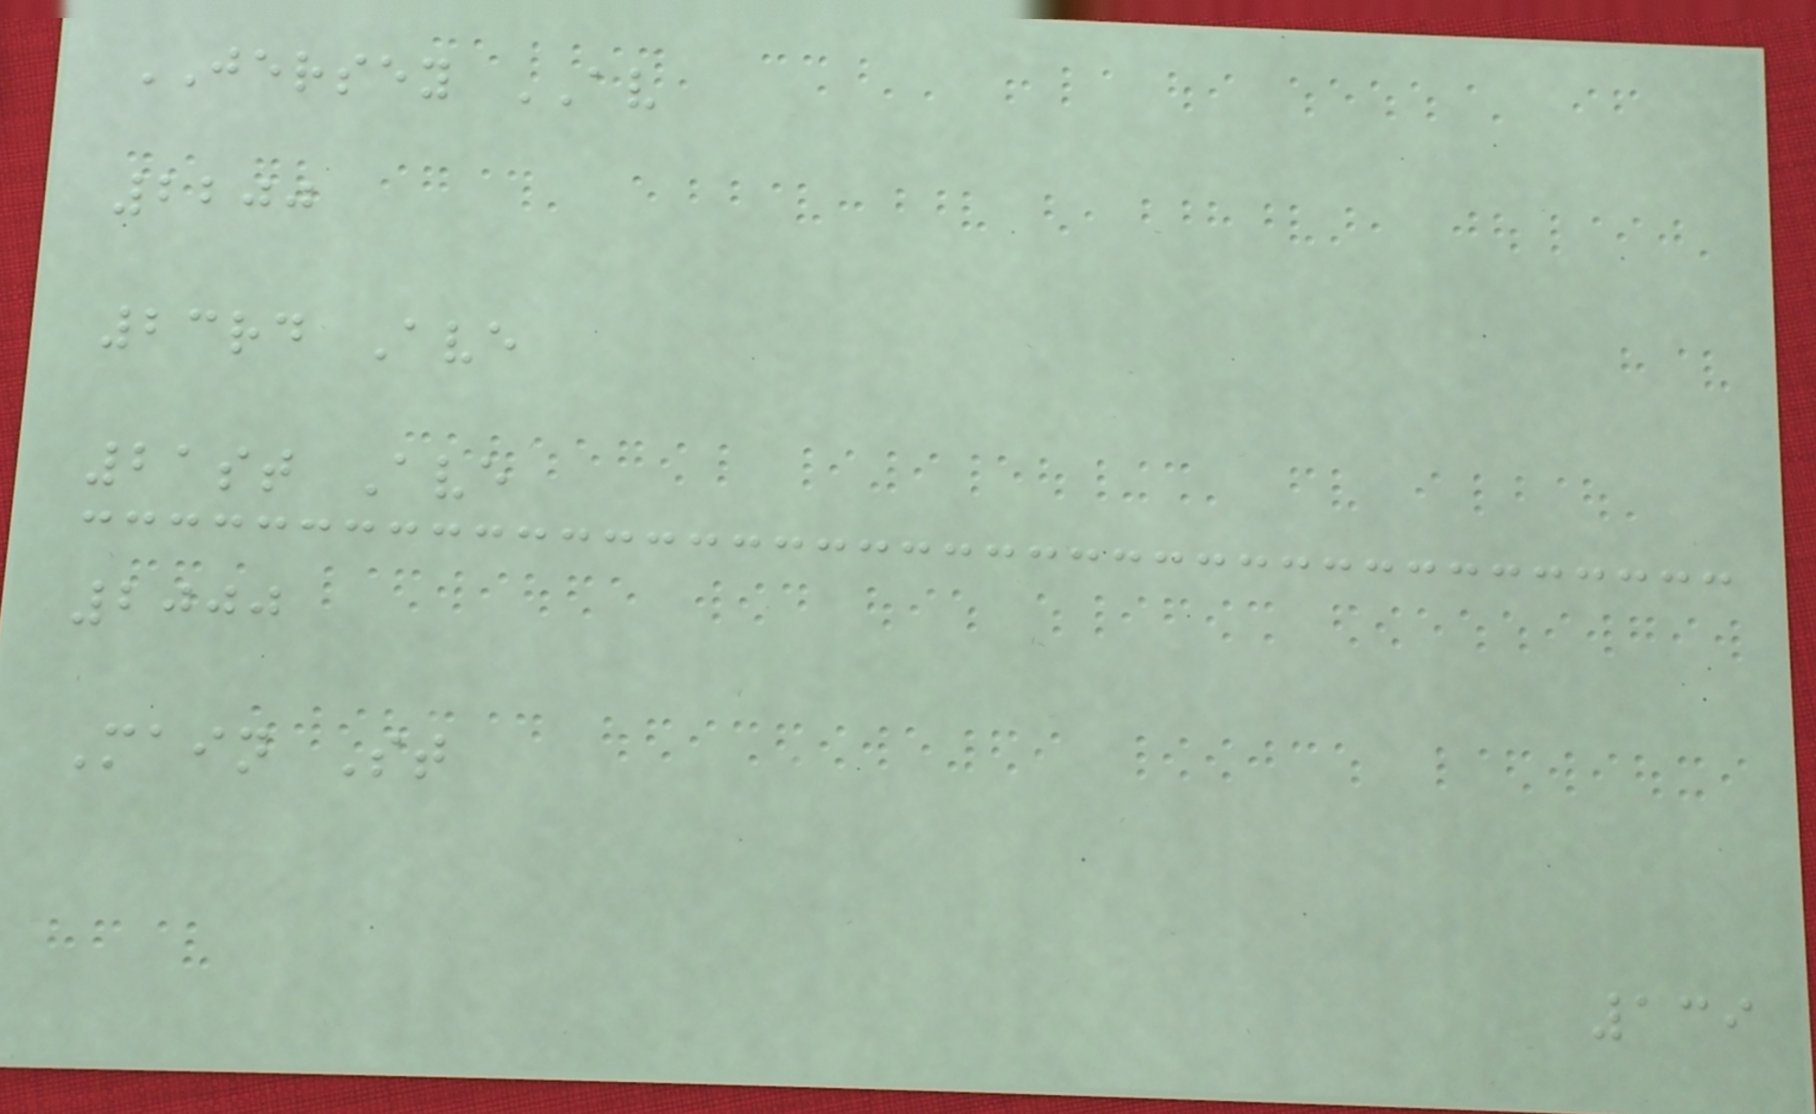JERSEY AV
2200
23rd Ave
21st Ave
2000
Main St
139
